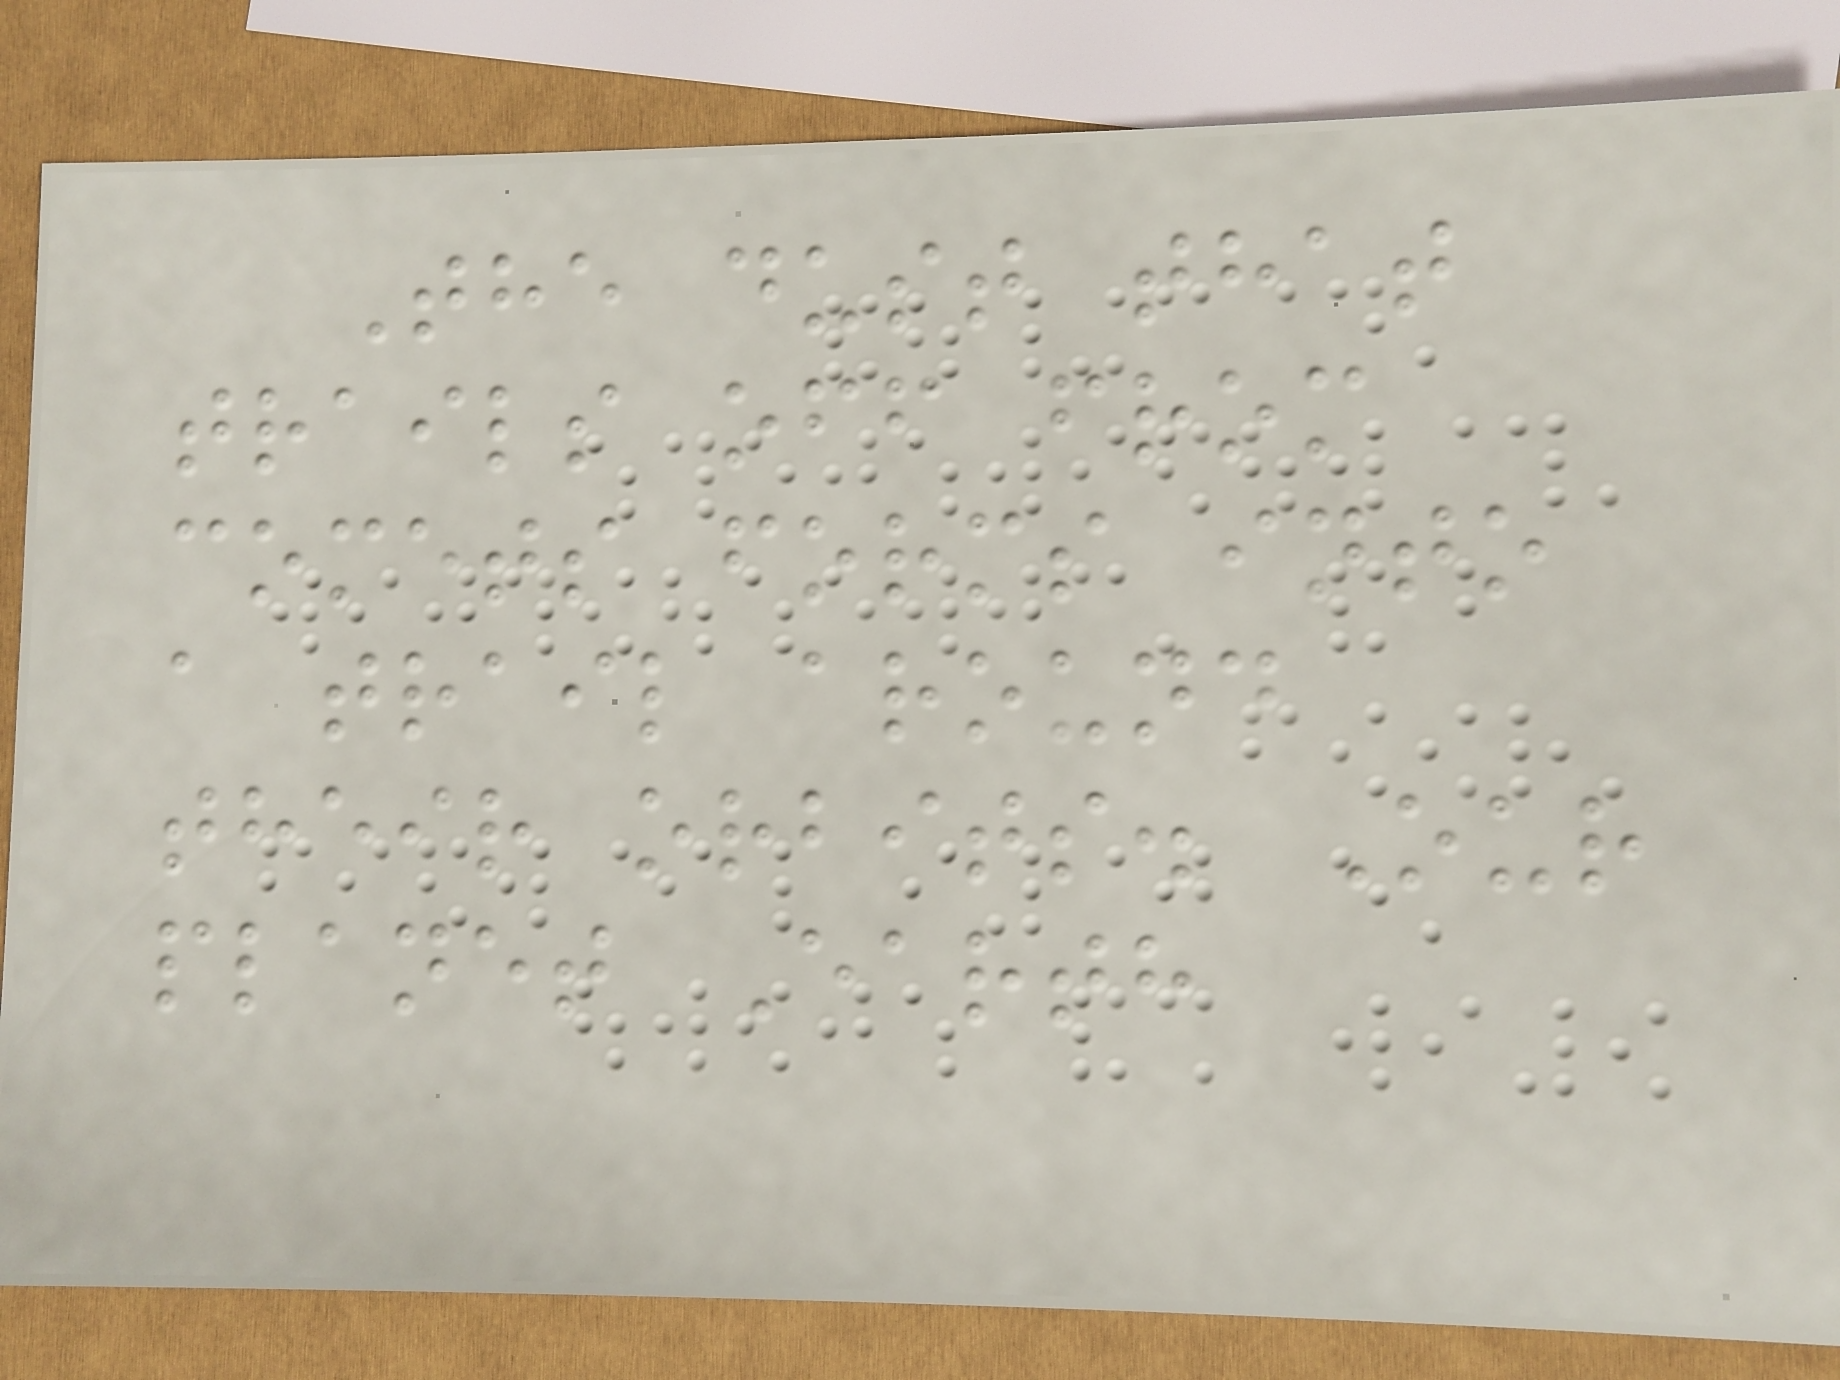The dust that
trails off from
comets forms into
a trail around
their orbits. Our
planet Earth
